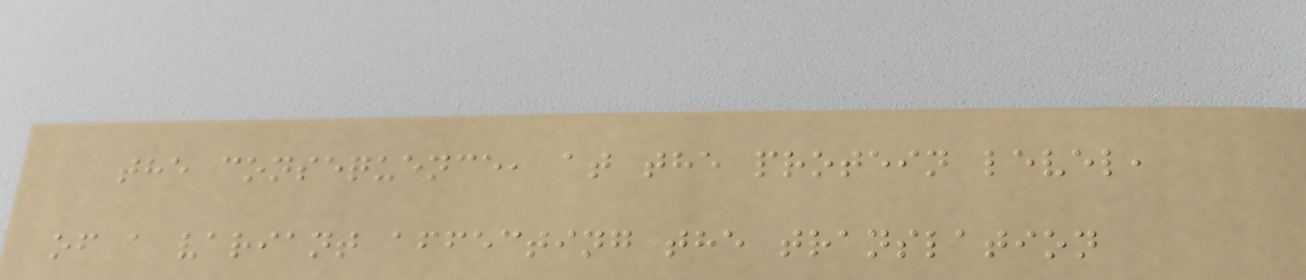the consequence, at the protein level,
of a variant affecting the translation
